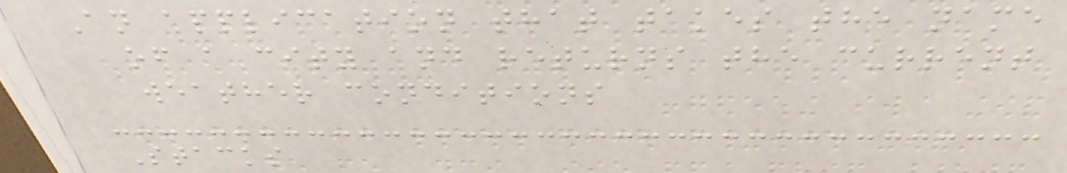An application that takes the name
of a city and returns the current
weather conditions
Stacks
